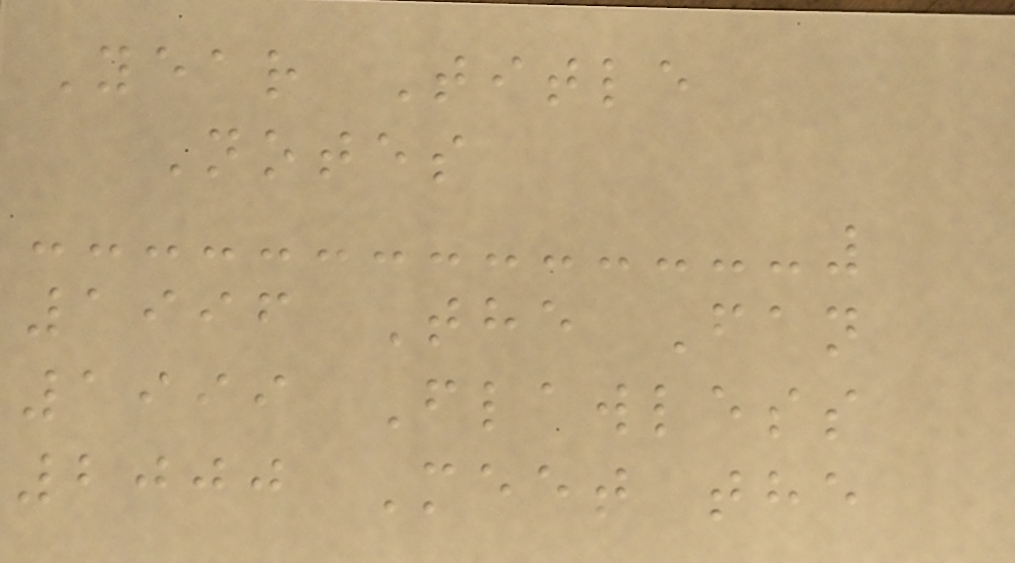Year Title
Notes
1996 The Fan
1999 Flawless
2000 Meet the
